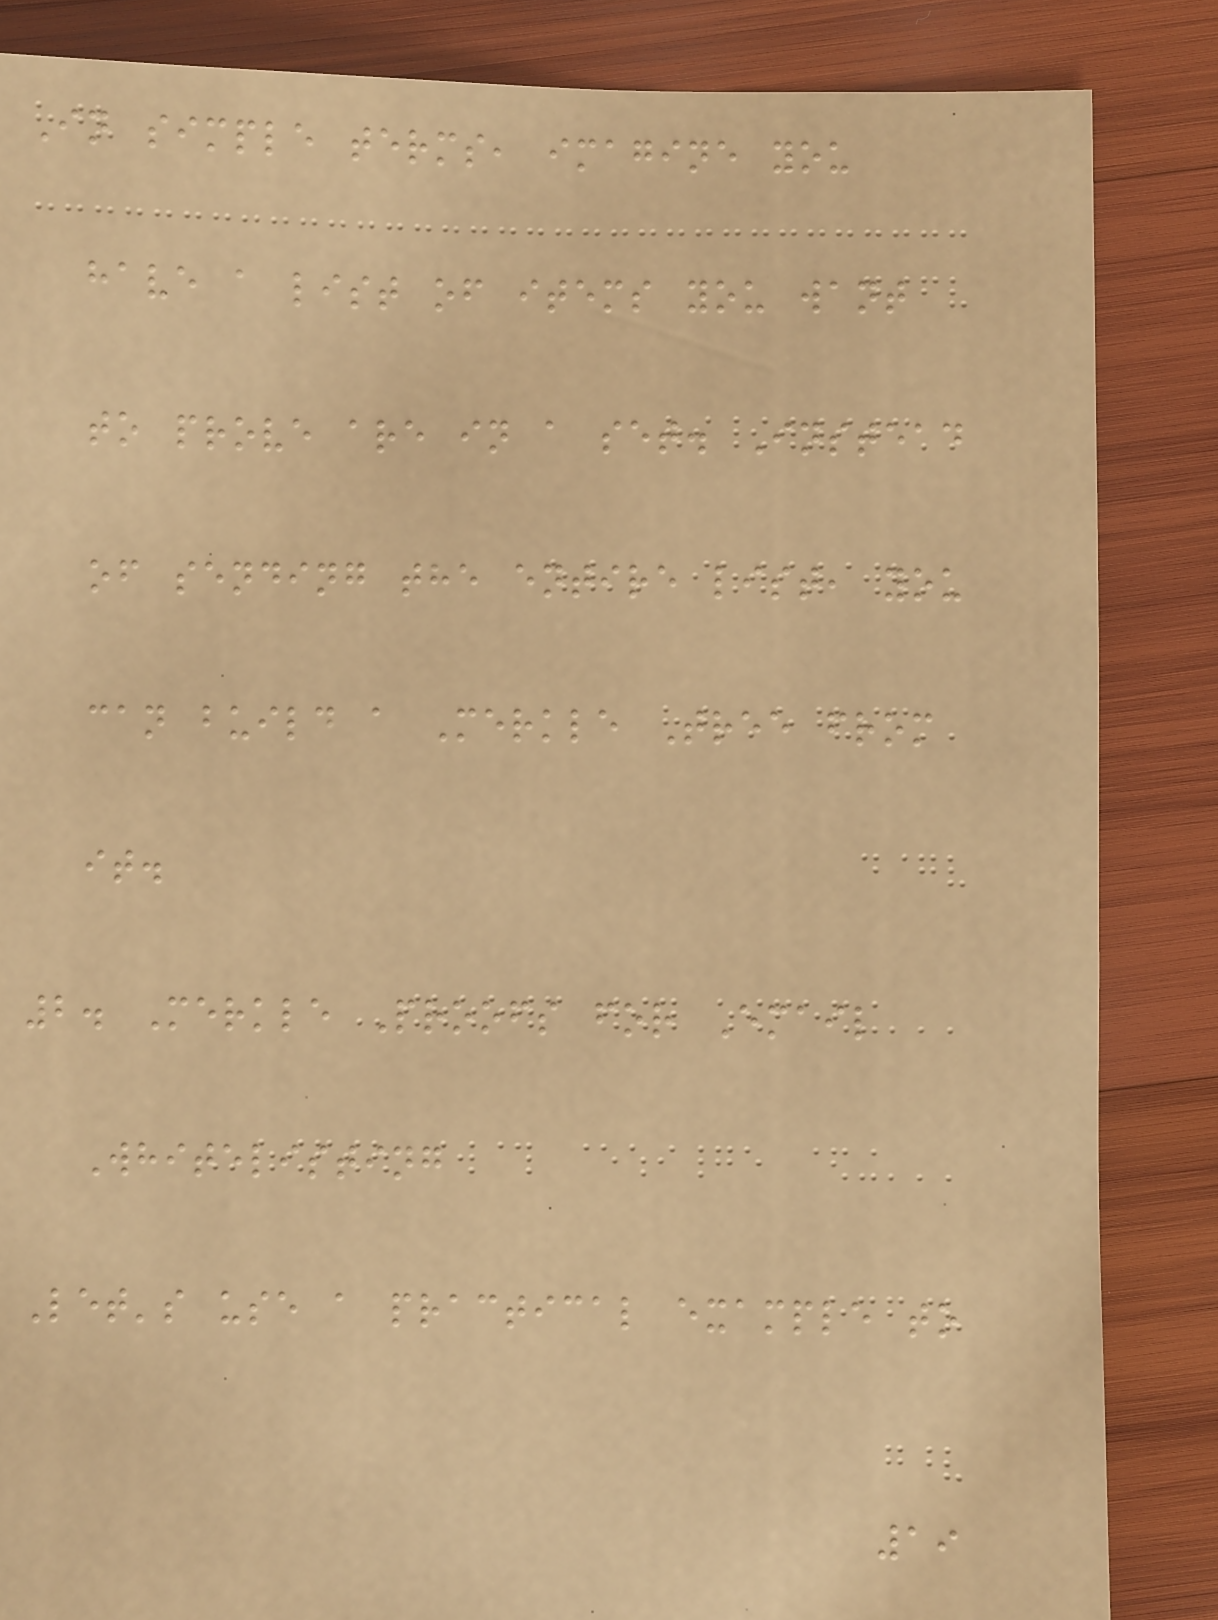In simple terms, imagine you
have a list of items you want
to prove are in a set. Instead
of sending the entire list, you
can build a Merkle Tree from
it.
2. Merkle Proofs for Email
Whitelisting
Let's use a practical example to
19
